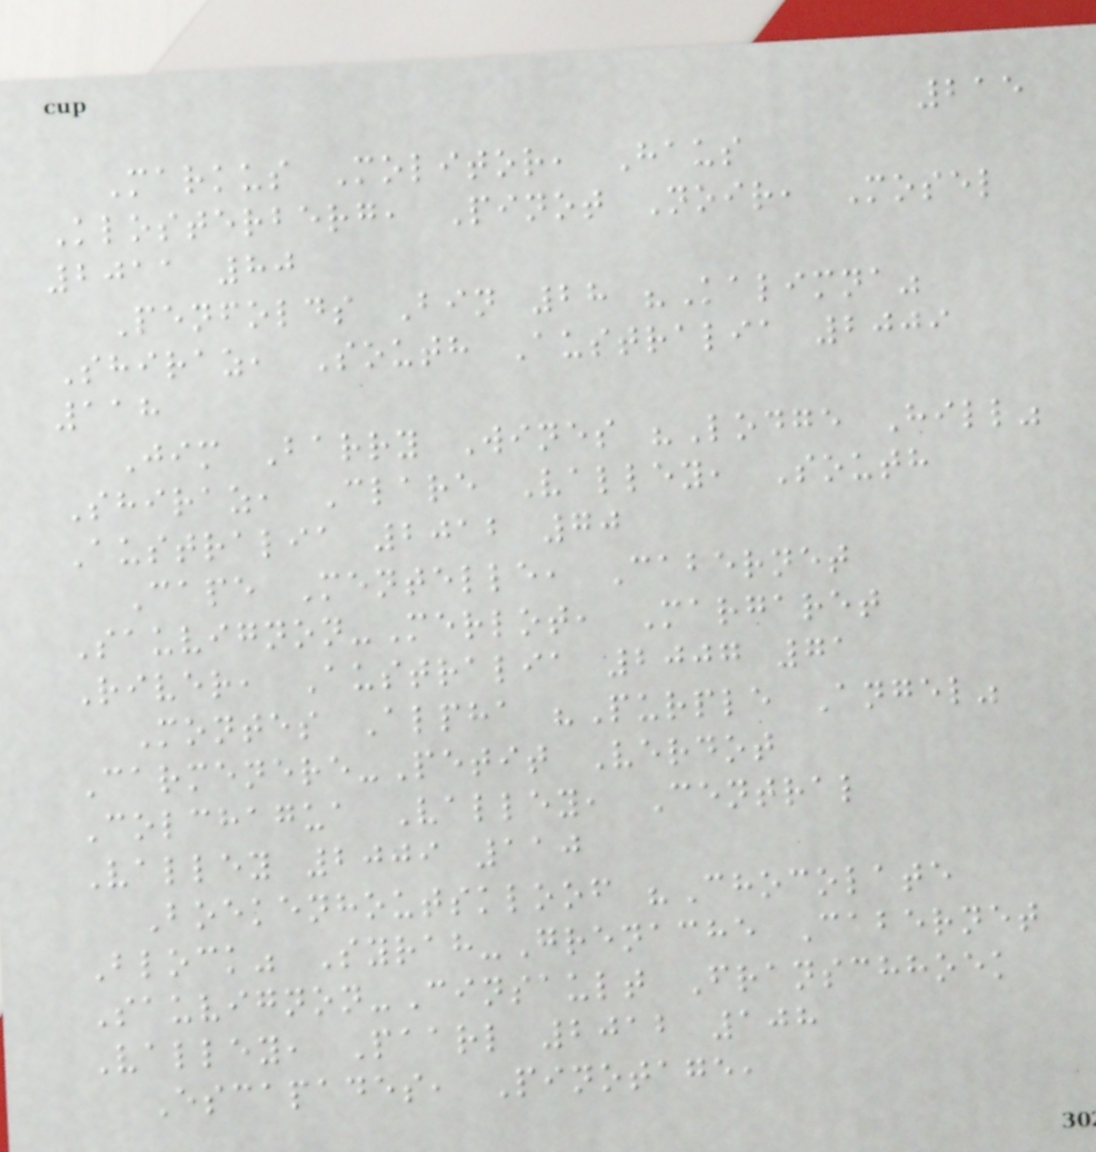215
Markus Molitor, Haus
Klosterberg, Pinot Noir, Mosel
2011 80
Penfolds Bin 28 "Kalimna"
Shiraz, South Australia 2009
118
Jim Barry Wines "Lodge Hill"
Shiraz, Clare Valley, South
Australia 2012 70
Cape Mentelle, Cabernet
Sauvignon-Merlot, Margaret
River, Australia 2007 71
Montes Alpha "Purple Angel"
Carmenere-Petit Verdot
Colchagua Valley, Central
Valley 2009 110
Boekenhoutskloof "Chocolate
Block" Syrah-Grenache Cabernet
Sauvignon-Cinsault Franschhoek
Valley, Paarl 2012 108
Escapades, Pinotage,
